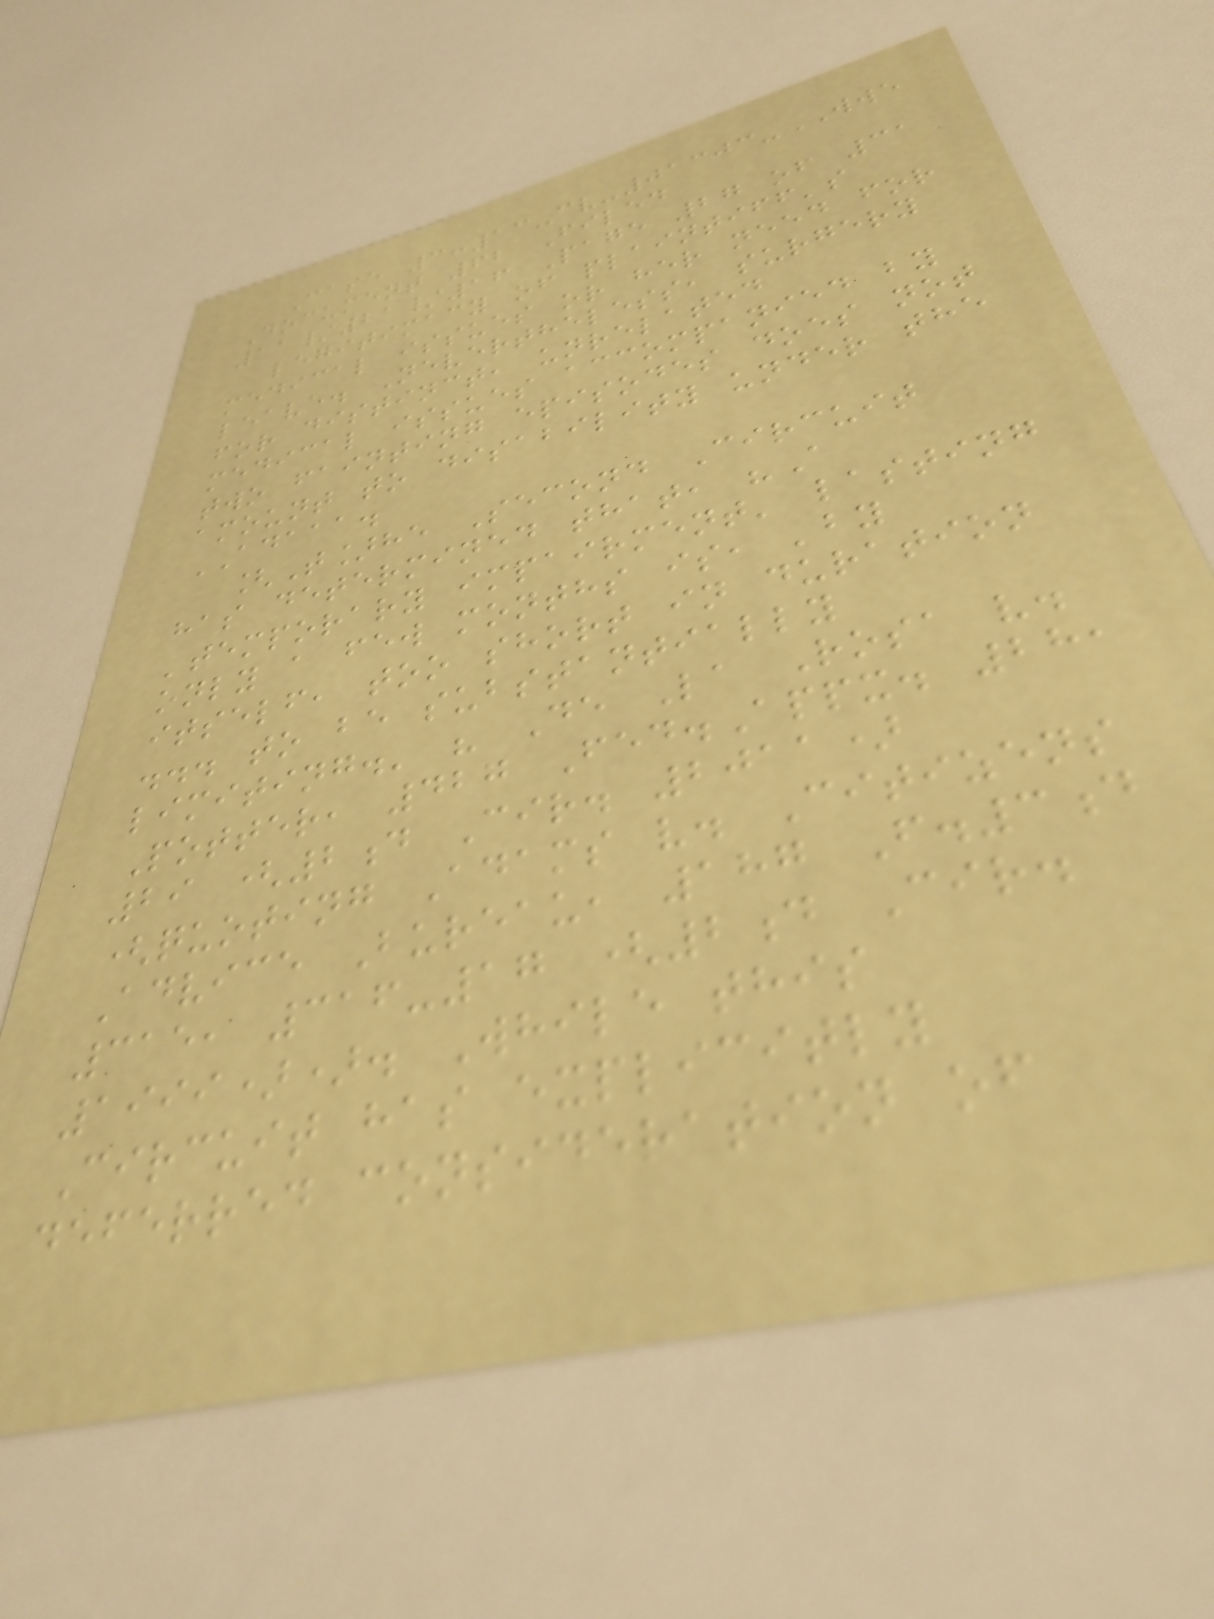Case 3:13-cv-01303-WWE
Document 62 Filed
11/21/16 Page 27 of 31
legitimacy of plaintiff's
medical issues or her need for
leave. Nevertheless, surgery
for distinct, unrelated
medical issues accompanied by
two fainting episodes does not
amount to disability under the
ADAAA.
[T]he Second Circuit
has determined that, "A
'temporary impairment' lasting
only a few months is, 'by
itself, too short in duration
... to be substantially
limiting.' " De La Rosa v.
Potter, 427 Fed.Appx. 28,
29 (2d Cir. 2011)
(quoting Adams v. Citizens
Advice Bureau, 187 F.3d
315, 316-17 (2d Cir.
1999)). While this
Circuit has explicitly
deferred consideration of
